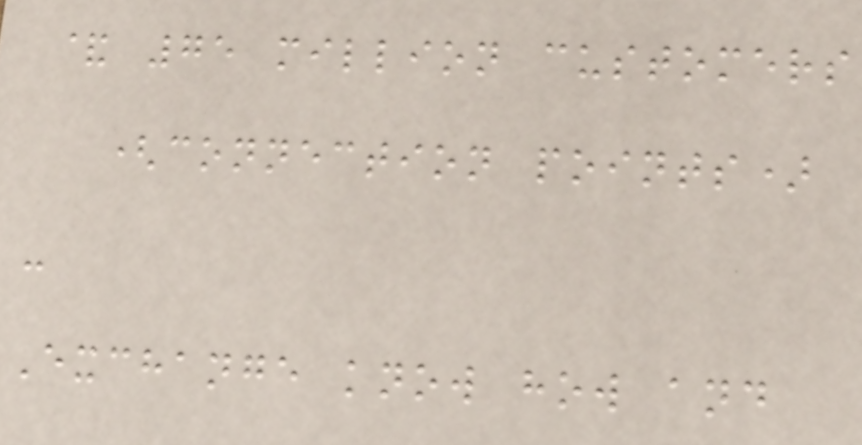& 75 million customers
(connection points)
-
Exchange know how and
